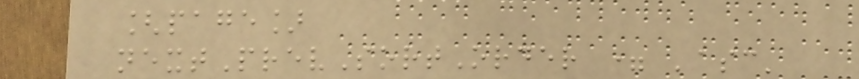[page]
nextPrevSortOrder = 'asc'
